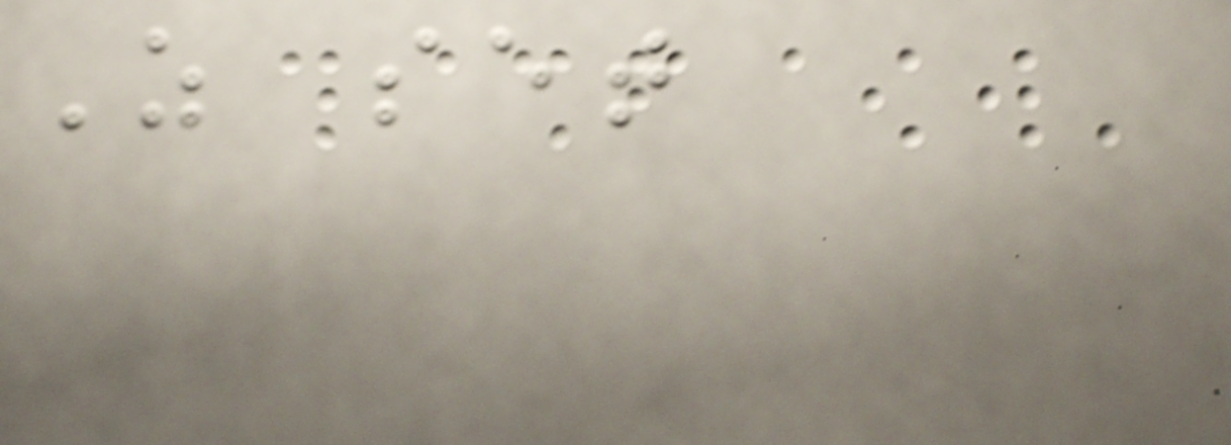As set
